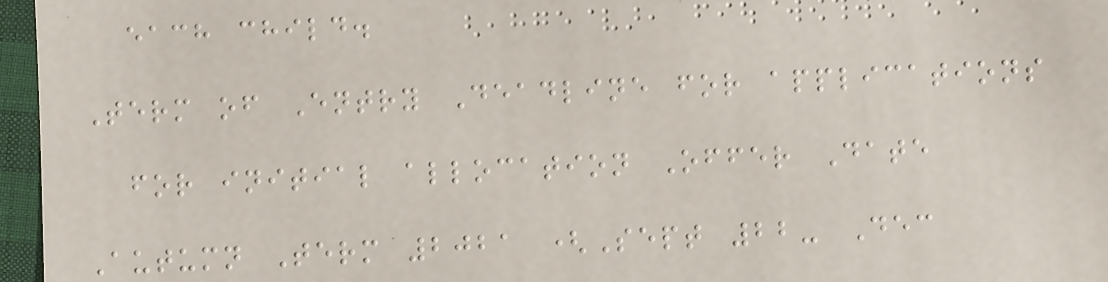each child.
Term of Entry Deadline for applications
for initial allocation Offer Date
Autumn Term 2021 (Sept 22- Dec
